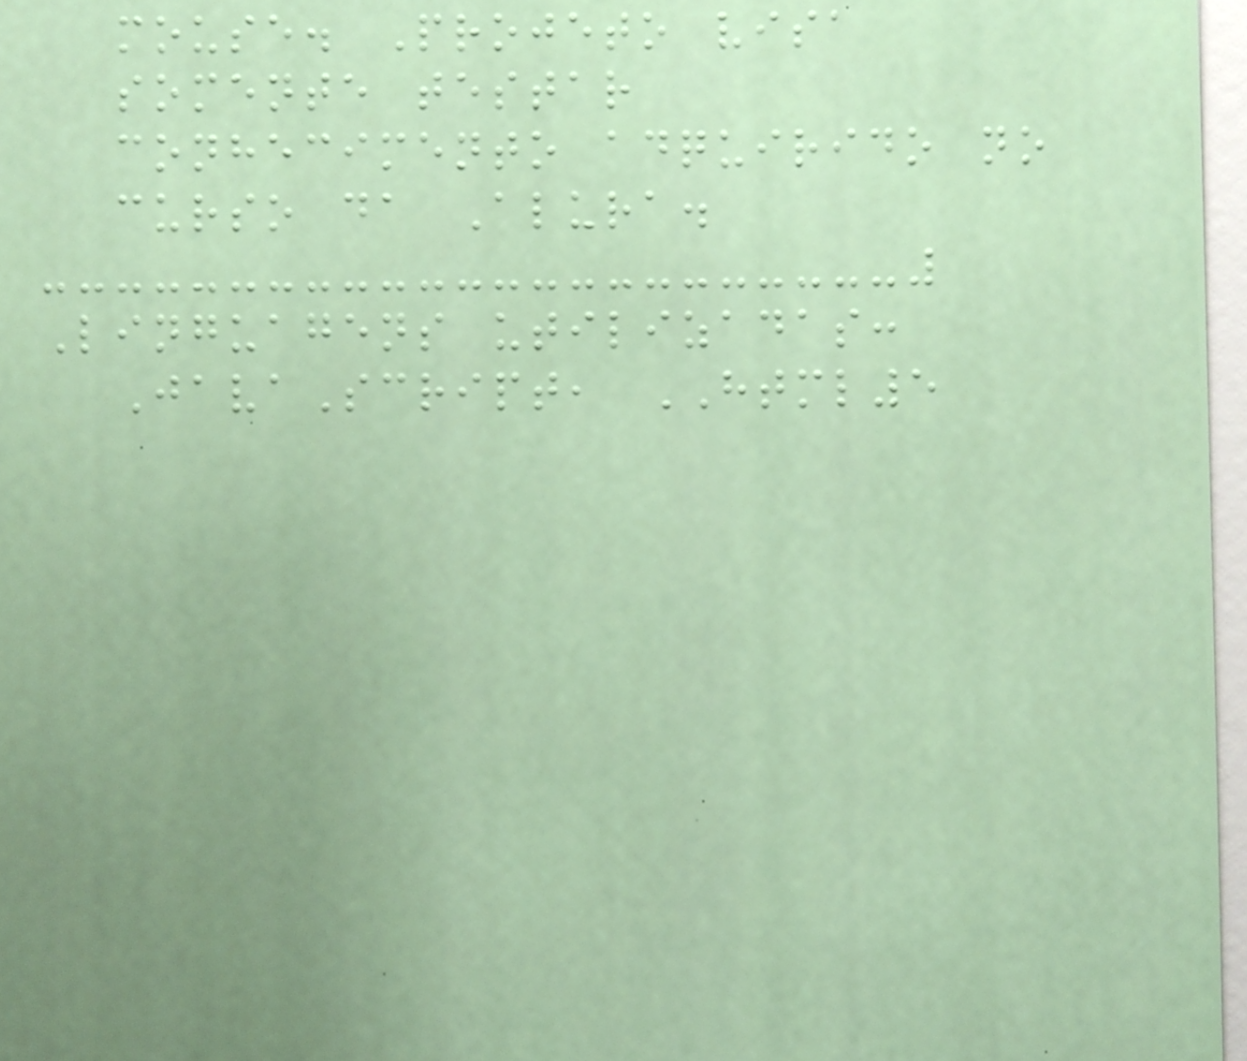mouse. Projeto visa
somente testar
conhecimento adquirido no
curso da Alura.
Linguagens utilizadas:
JavaScript, HTML5
